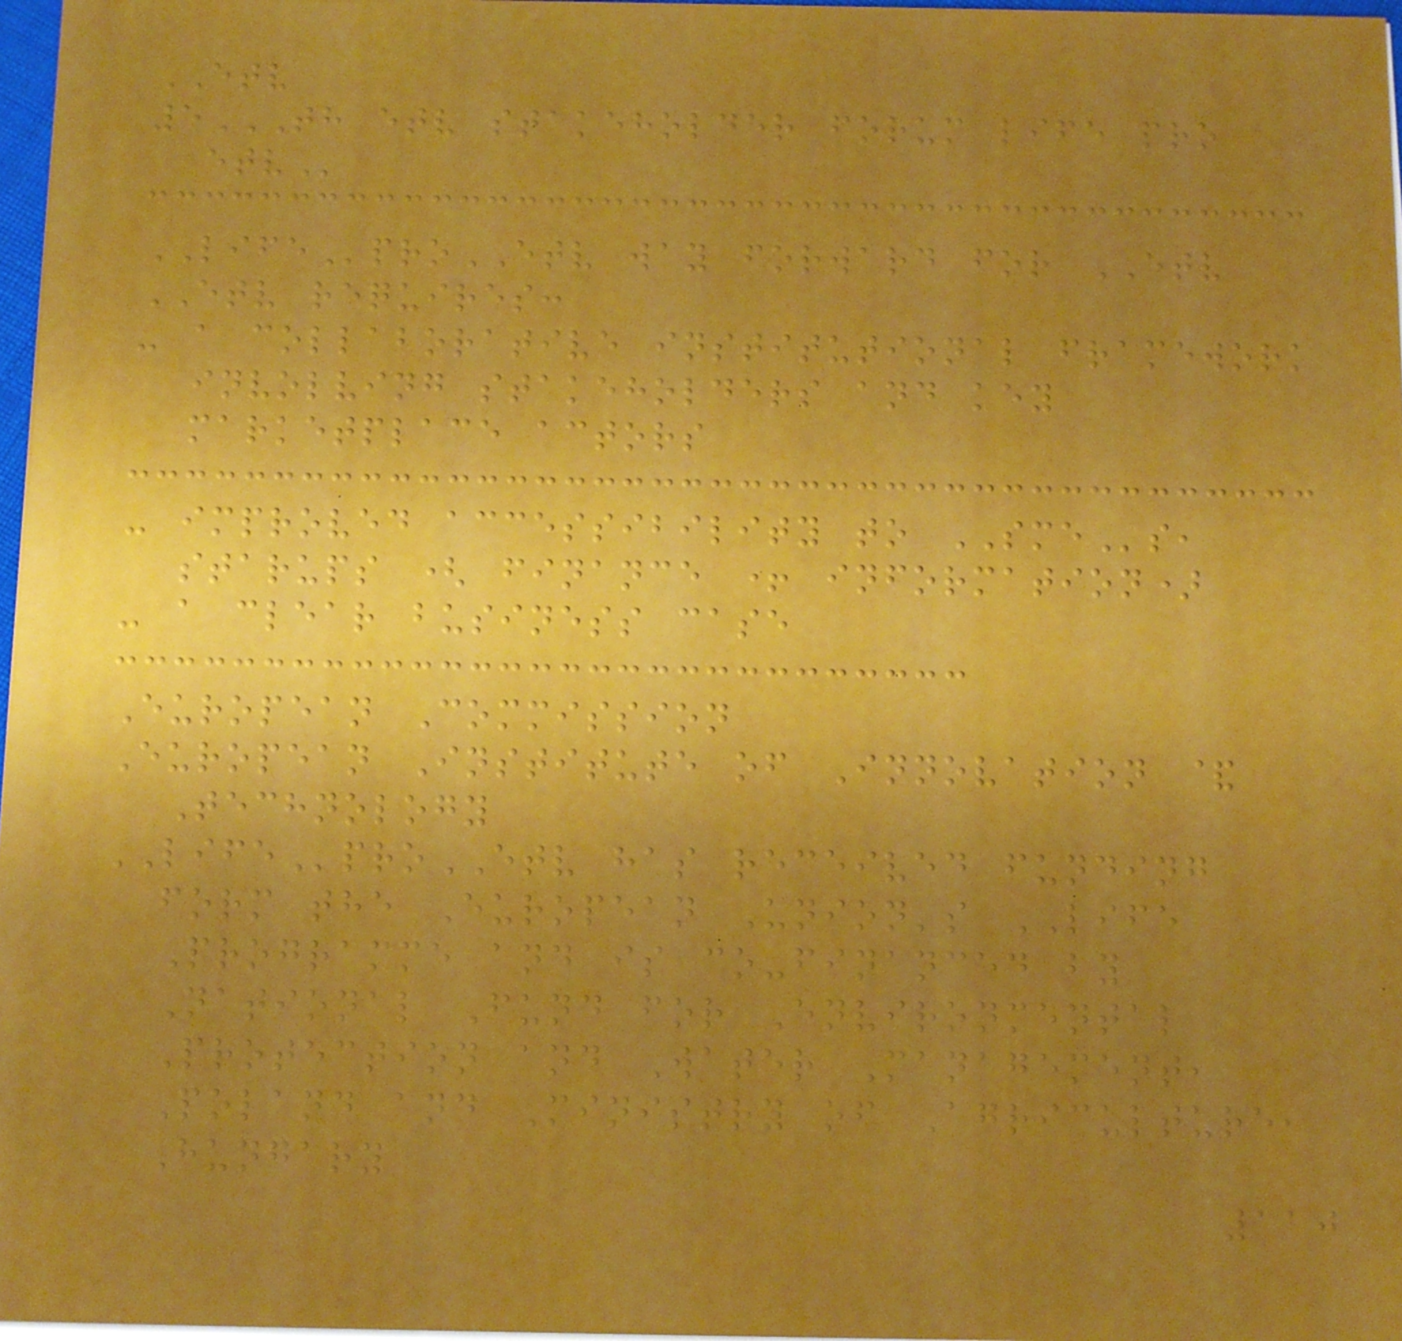ETV
5TH ETV STAKEHOLDER FORUM LIFE PRO
ETV
LIFEproETV way forward for ETV
ETV requires:
- a collaborative institutional framework
involving stakeholders and key
marketplace actors
- improved accessibility to SMEs,
starups ( finance + information)
- a clear business case
European Commission
European Institute of Innovation &
Technology
LIFEproETV has received funding
form the European Union's LIFE
Programme and is co-financed by
National Fund for Environmental
Protection and Water Management,
Poland and Ministry of Agriculture,
Hungary
110
